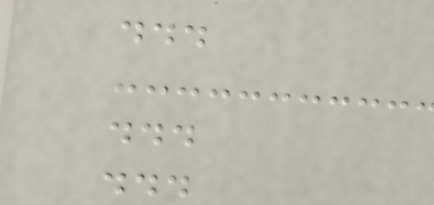...
...
...
